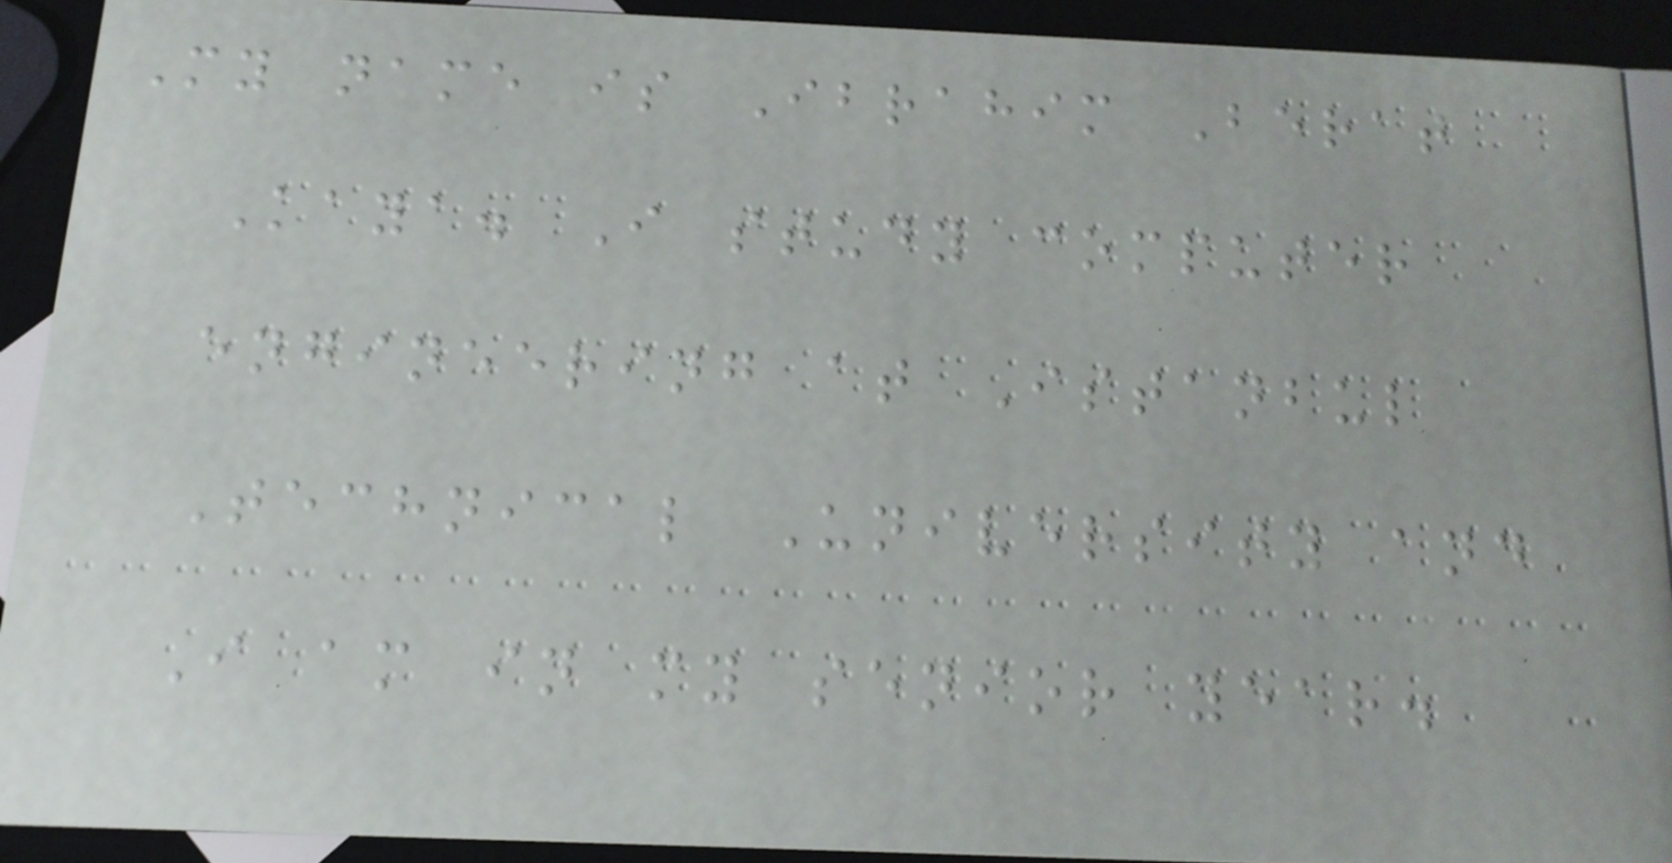My name is Ibrahim Berat
Kaya. I study computer
engineering at Istanbul
Technical University and
I am in my senior year.
